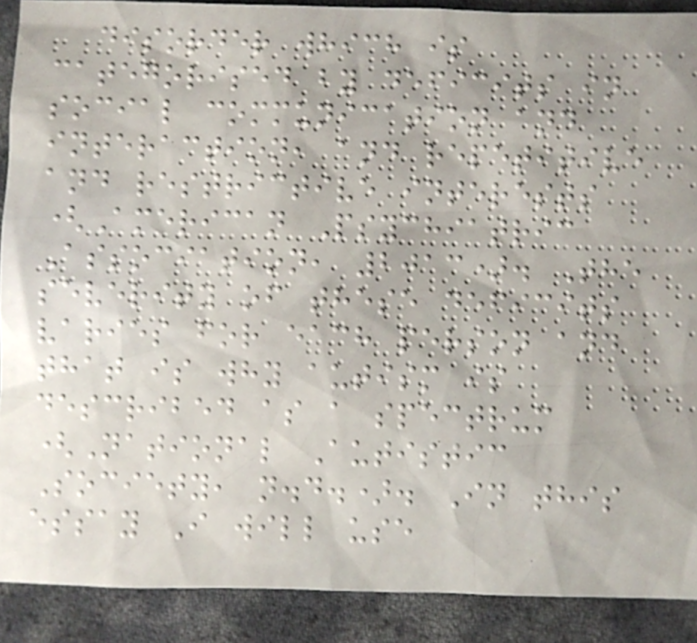disorder which is
categorised by deficits in
social communication and
interaction, and repetitive
and restrictive interests
(American Psychiatric
Association, 2013). The
severity of these deficits
varies for each person and
that is why autism is
described as a spectrum
(National Autistic
Society, n.d.). In this
essay I will use
